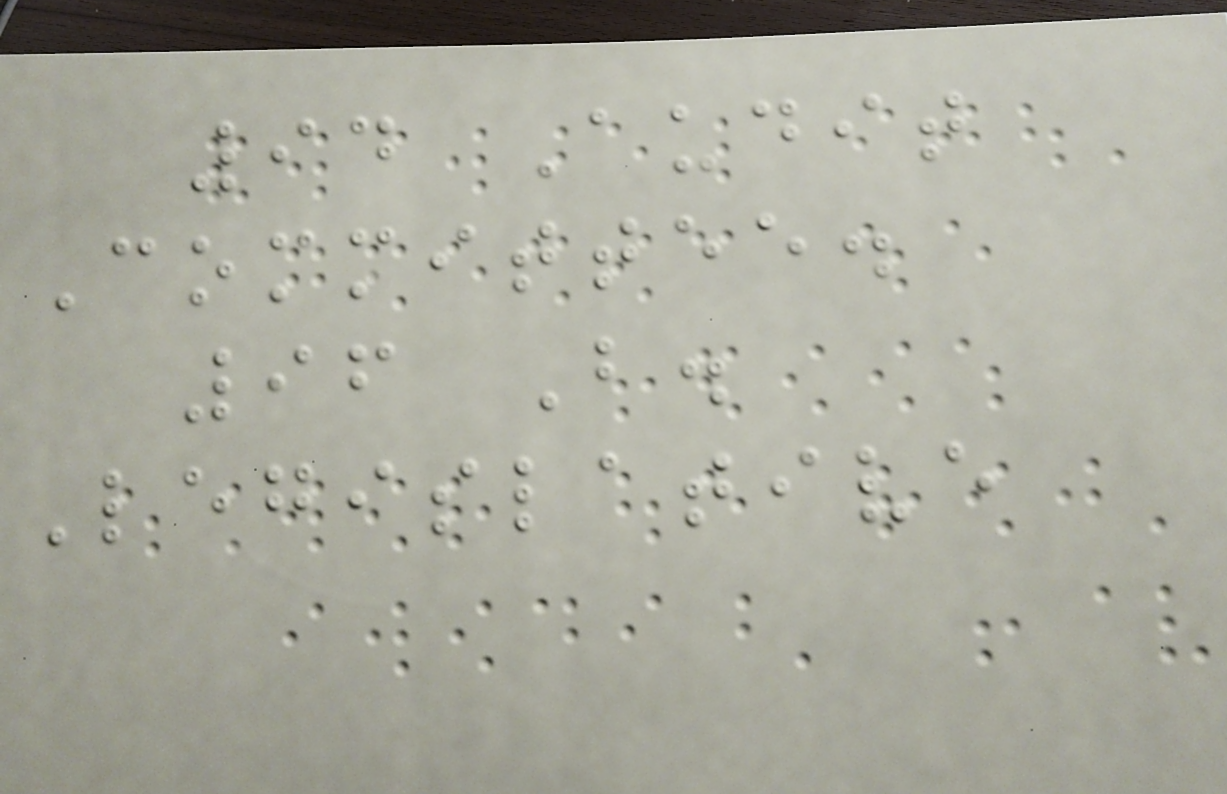94 Audit
Committee.
96 B.
Legislative
